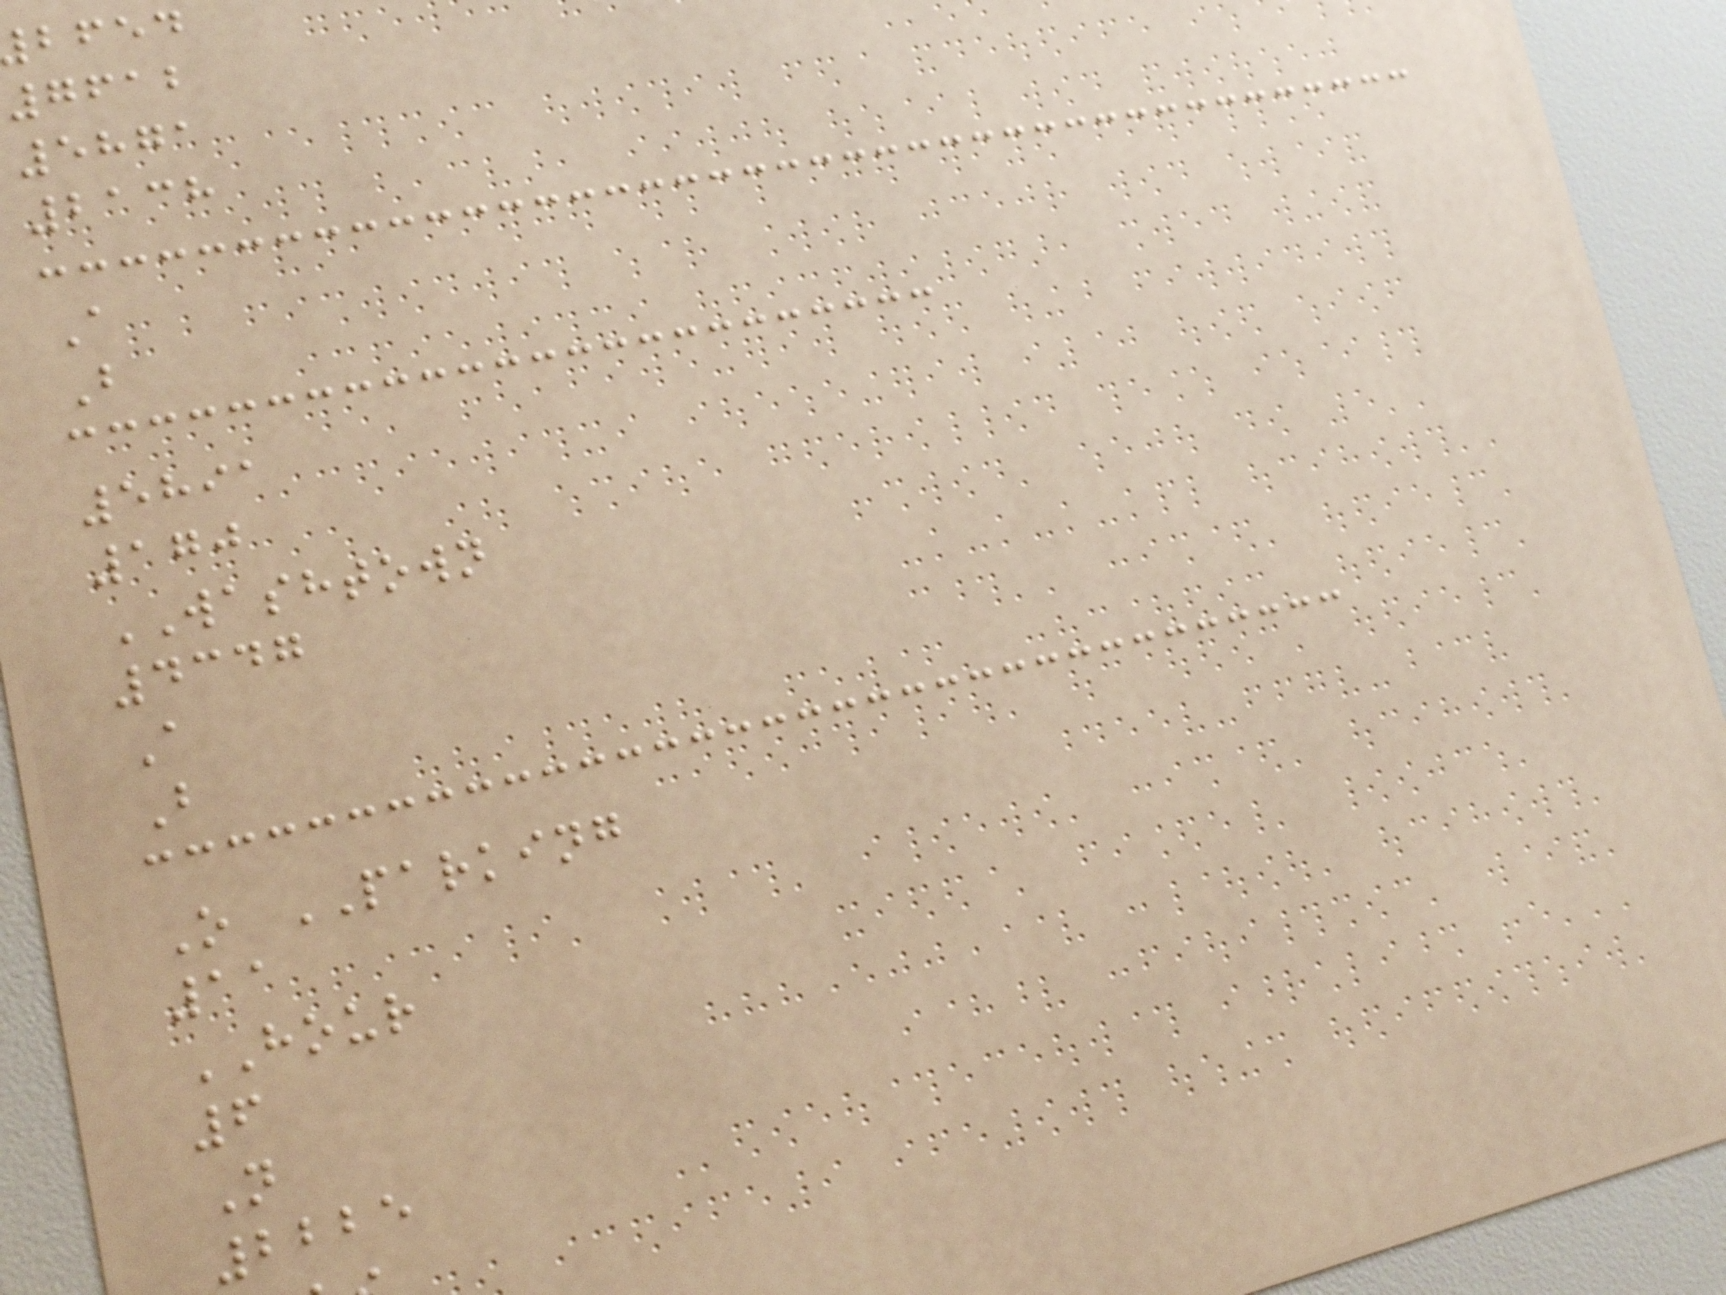bfed
7612
5871
2138
A
B
5891
170
WASHTOWN
4347
A
B
O PARKING
11
HOUR
6
N
2225
